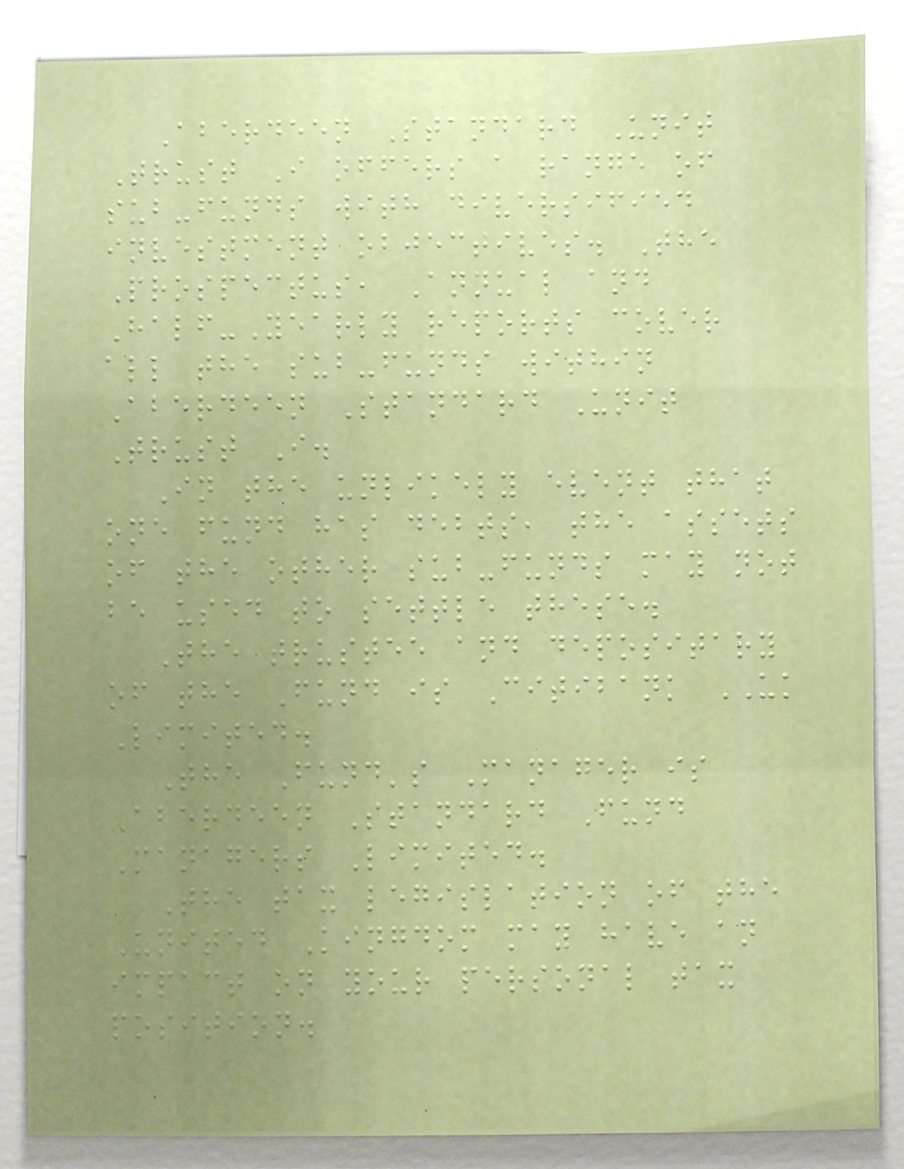Aberdeen Standard Unit
Trust I offers a range of
sub-funds with diversified
investment objectives. The
Prospectus, Annual and
Half-Yearly reports cover
all the sub-funds within
Aberdeen Standard Unit
Trust I.
In the unlikely event that
one fund has debts, the assets
of the other sub-funds may not
be used to settle these.
The trustee and depositary
of the Fund is Citibank UK
Limited.
The Fund's Manager is
Aberdeen Standard Fund
Managers Limited.
The tax legislation of the
United Kingdom may have an
impact on your personal tax
position.
